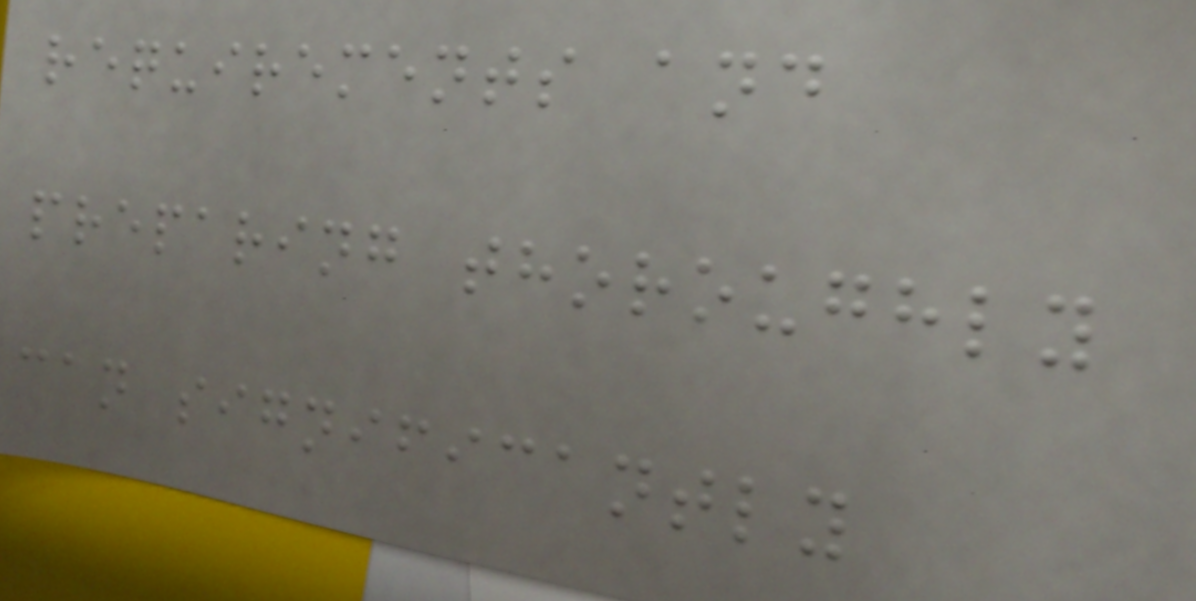requirements and
preparing thoroughly
can significantly
